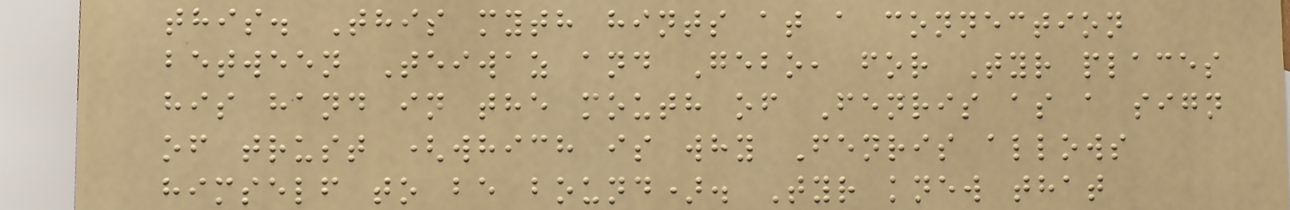this. This myth hints at a connection
between Teiwaz and Gebo, for Tyr places
his hand in the mouth of Fenris as a sign
of trust (which is why Fenris allows
himself to be bound). Tyr knew that
